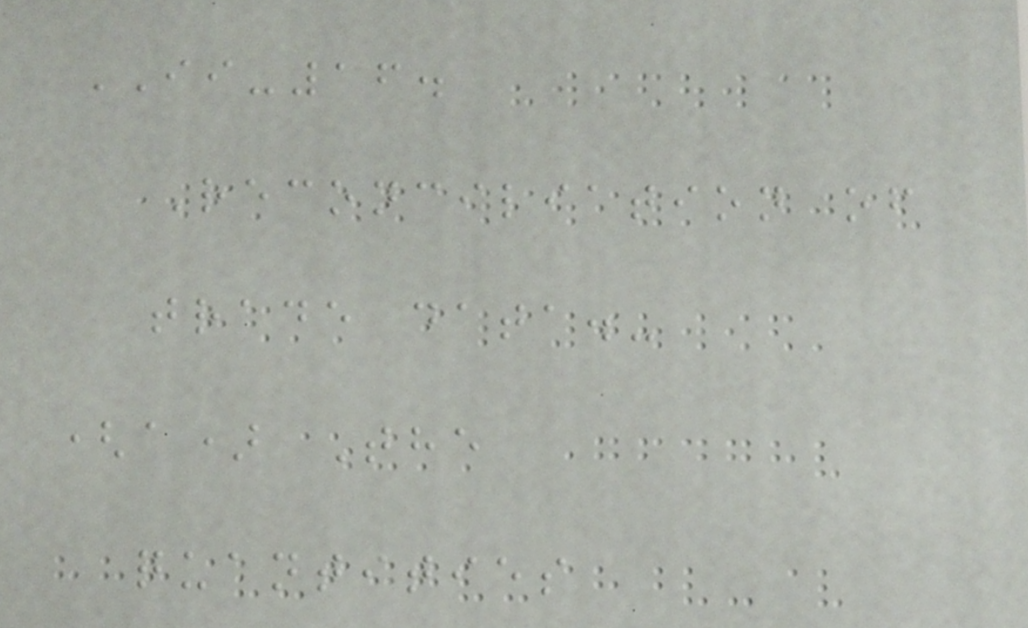II-16.
Reconciliation of
trade data.-
(a) The
quantities
